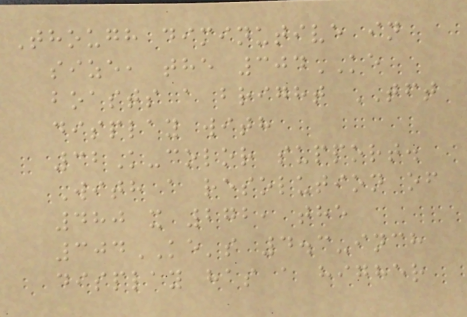Though diminutive in
size, the 304KE
boasts a bright TFT
display with
32K-color support.
With a resolution of
480 x 272, the
304KE's 4.3-inch
display has a higher
